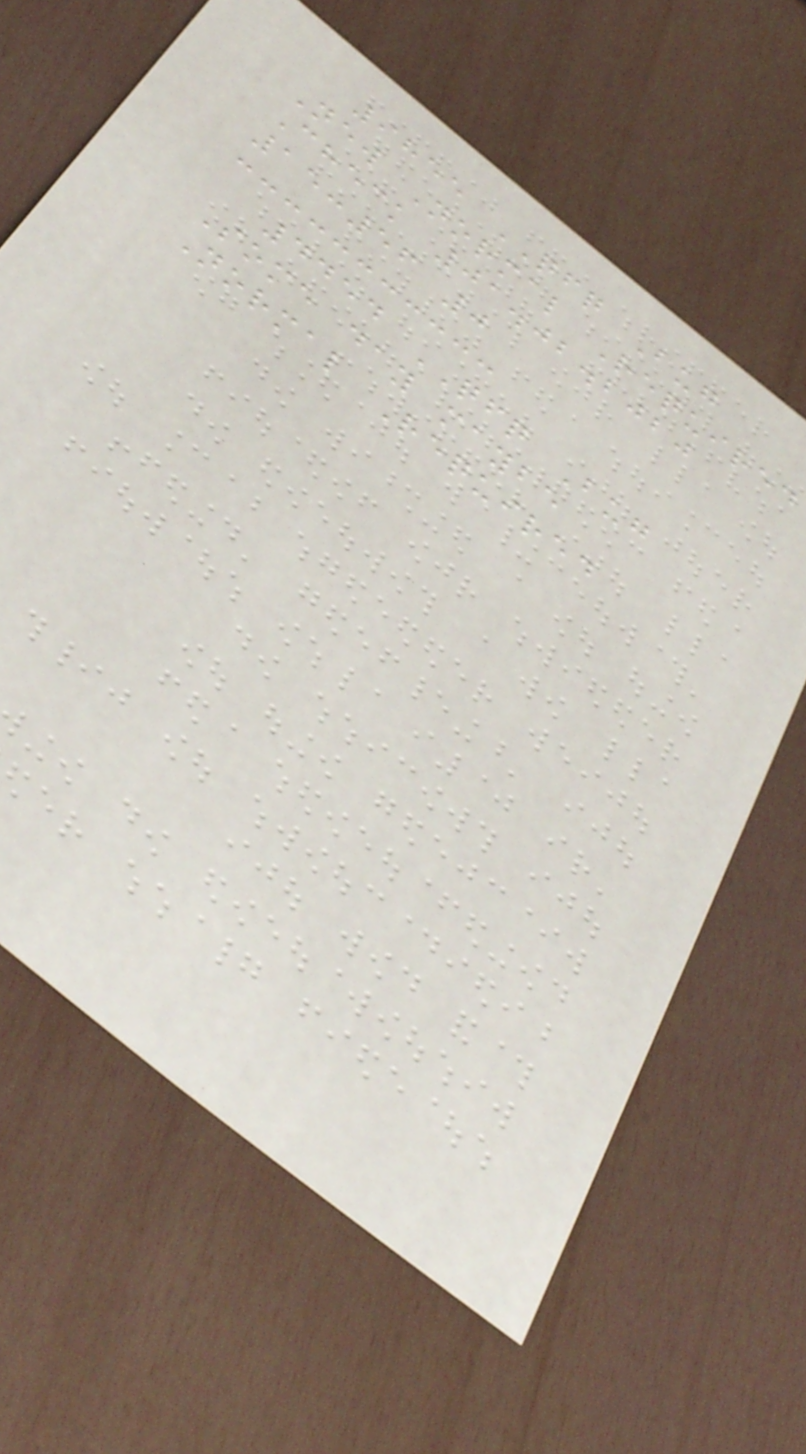9855 QFQ Bug
New Normal Required
Check 01.02.2020
15:56 0
4454 QFQ Bug
Some day maybe
Normal Required
